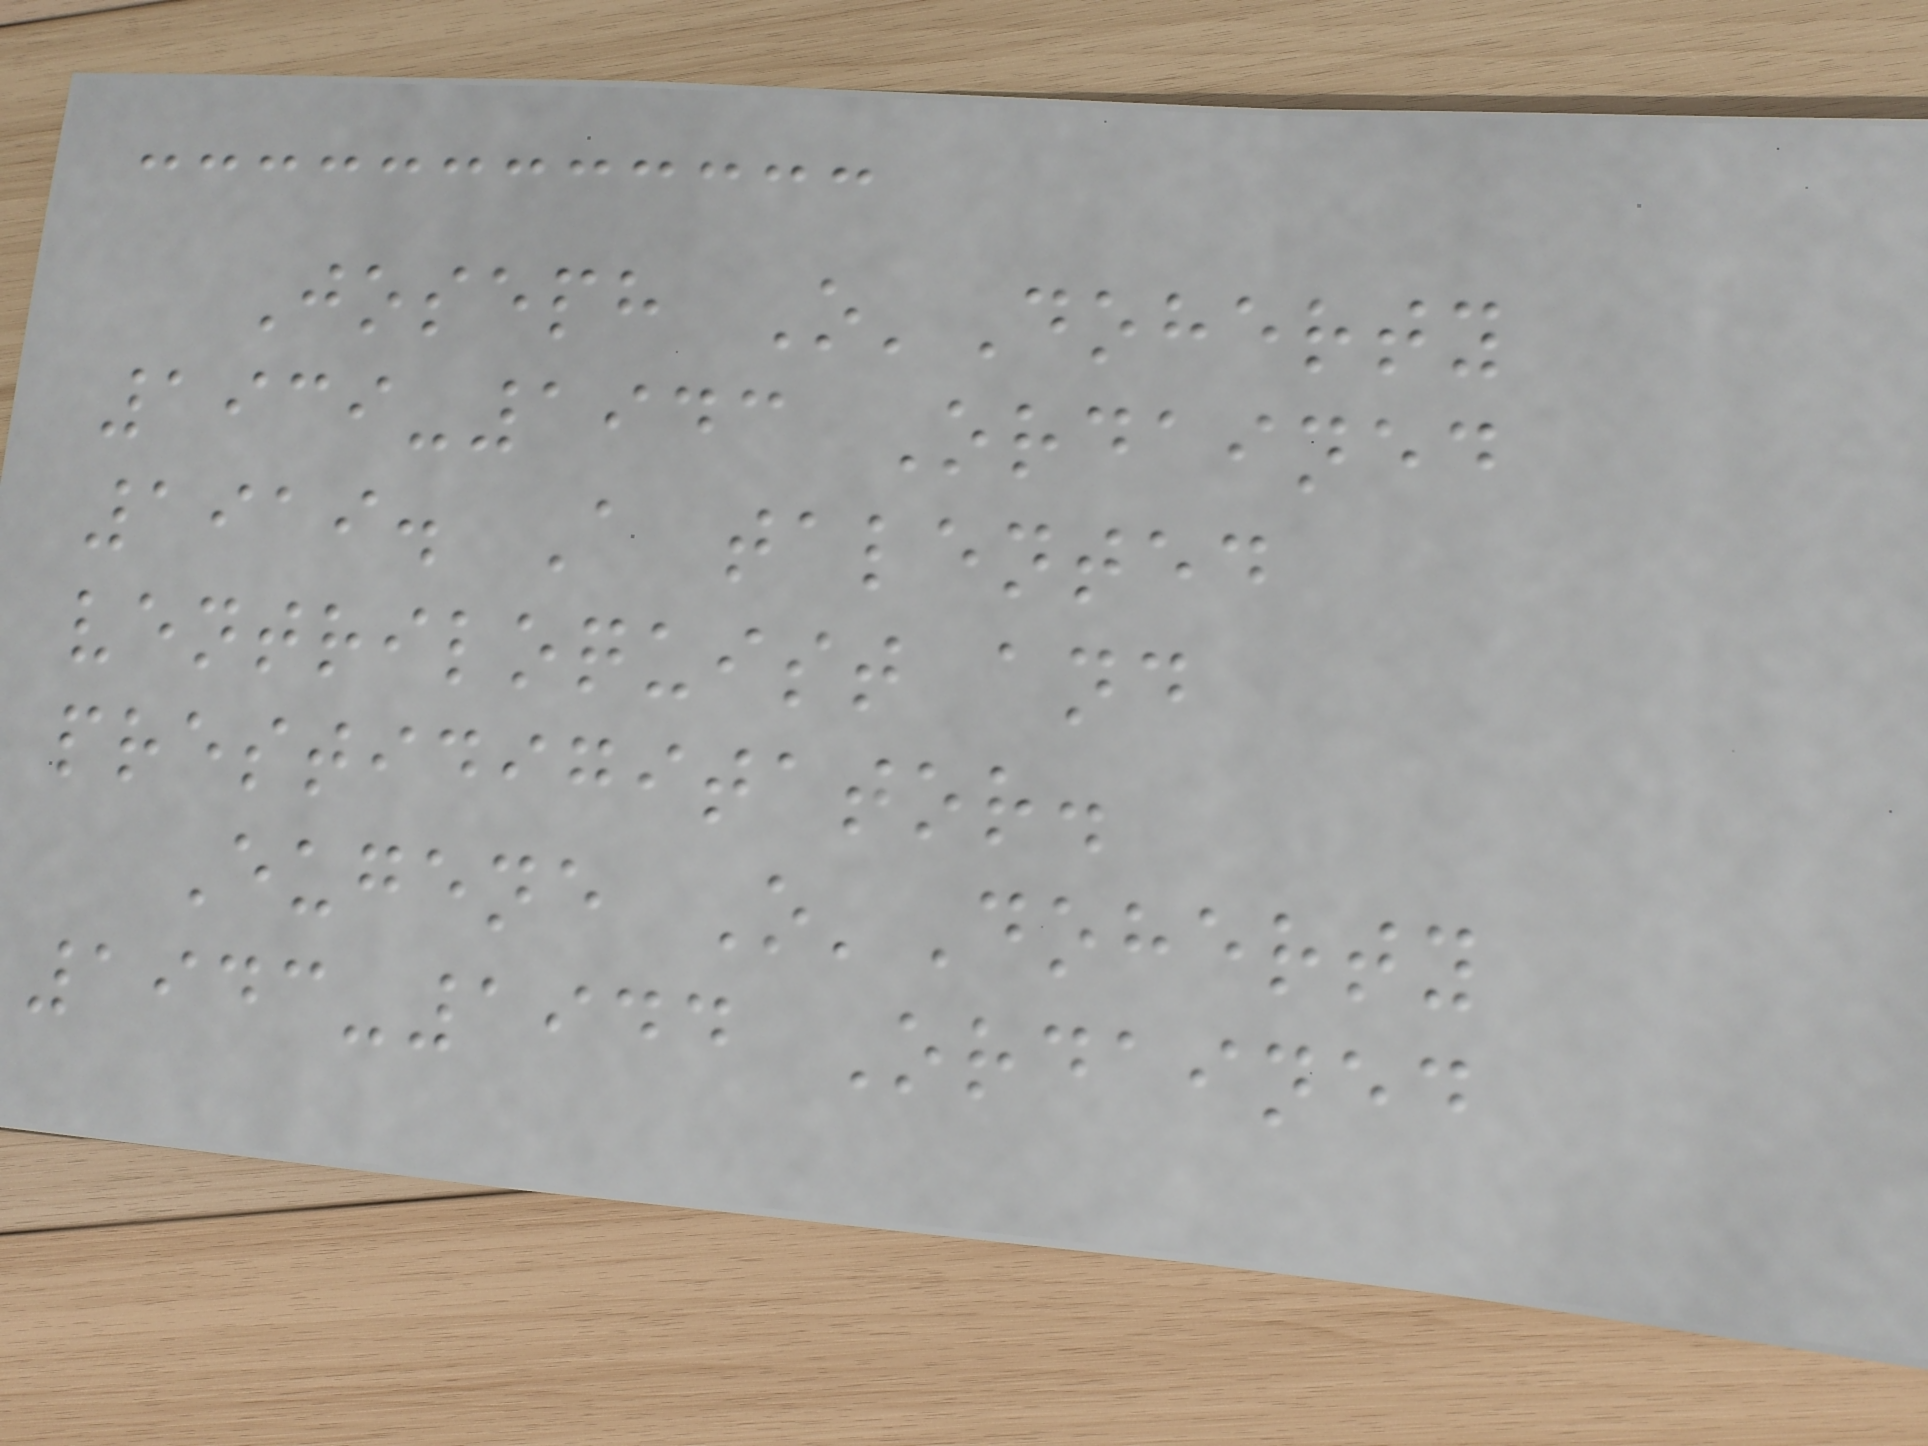Joseph O'Doherty
1939-1943 Ordained
1919. A talented
ventriloquist and
prestidigitator.
Eugene O'Doherty
1943-1944 Ordained
